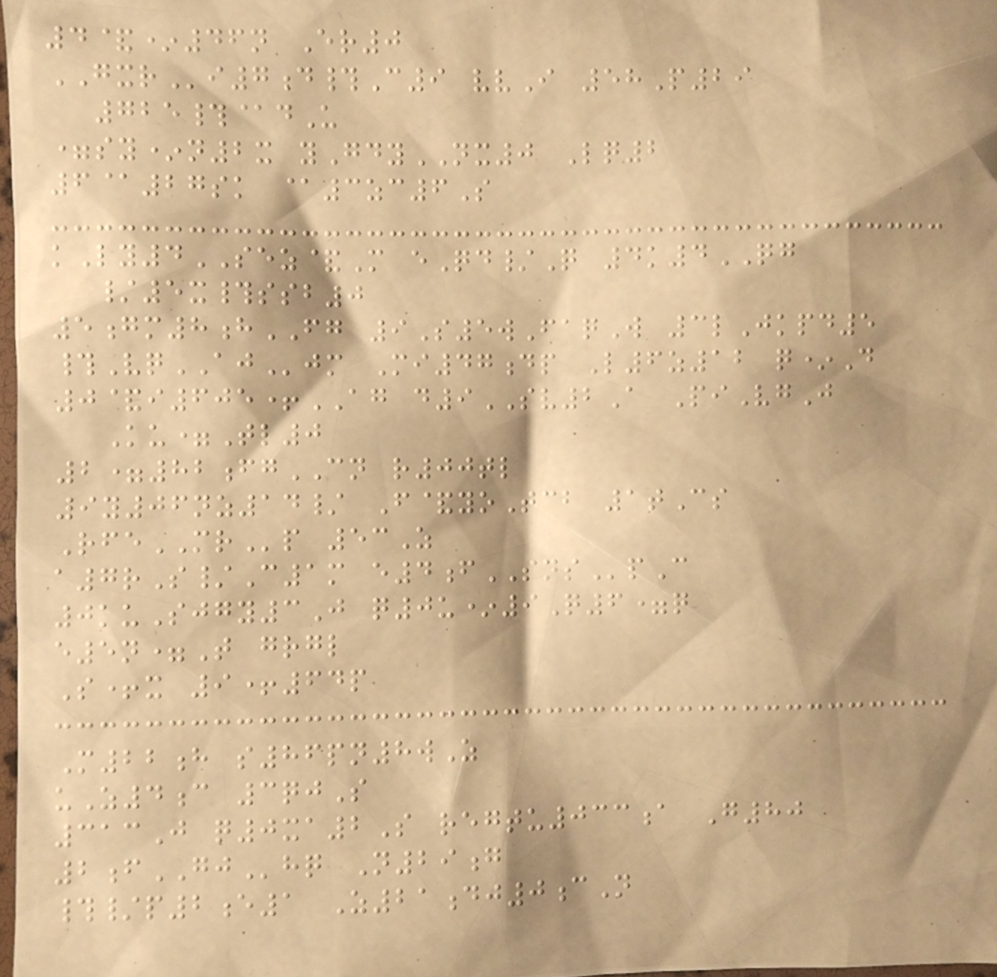4&*46n Er0
GXRi7d#C9 vvI 58P29
725#@dU
=sy*n2x yGdyNX0 Lq2
6@27sk @3zc6S
kLy4SEZ&M eQd/Q 4k4QG
/5x#ssb0
5gm8hFG 9S5wFaqW 3lJkpd5
#VqAJjm Mi47dp L6z12 q*D
0&i605+AG d9SV2A PiVgJ
Ku=Tl0
2=82fgCN r00tl
9y06nz14/ F&yoTcb 1tCs
RfeMRp 53Z
a7rS/C1m e4fSNSpC
0kuSjgy3J q0u*9Q6=q
e5n=T grgl
S+x 9+64p
M22h s86pn8wZ
uZ4c 3qjS
313J q0xa2S regtu033a G80
2fGJhq N29g
#/p2e1 Z21dj0cN
